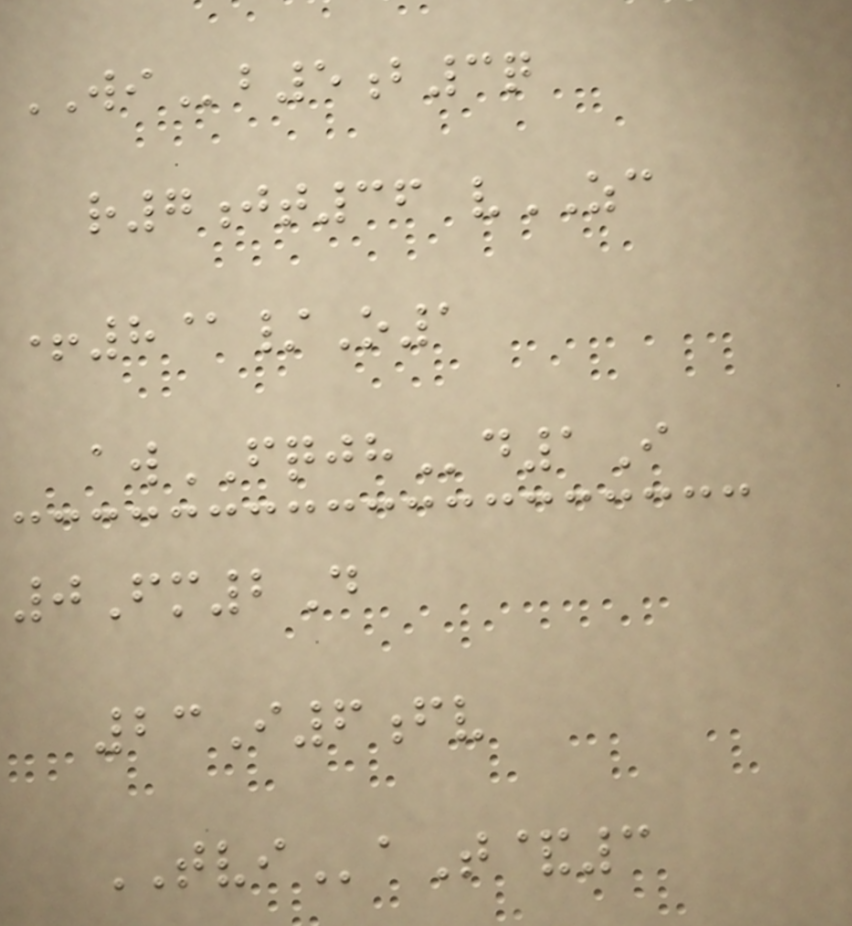WIb5b3q
r7jt36 vZC
+8@/O1
awFQJHd1I
0Fm2D
23I6fv
TVIaT&3
